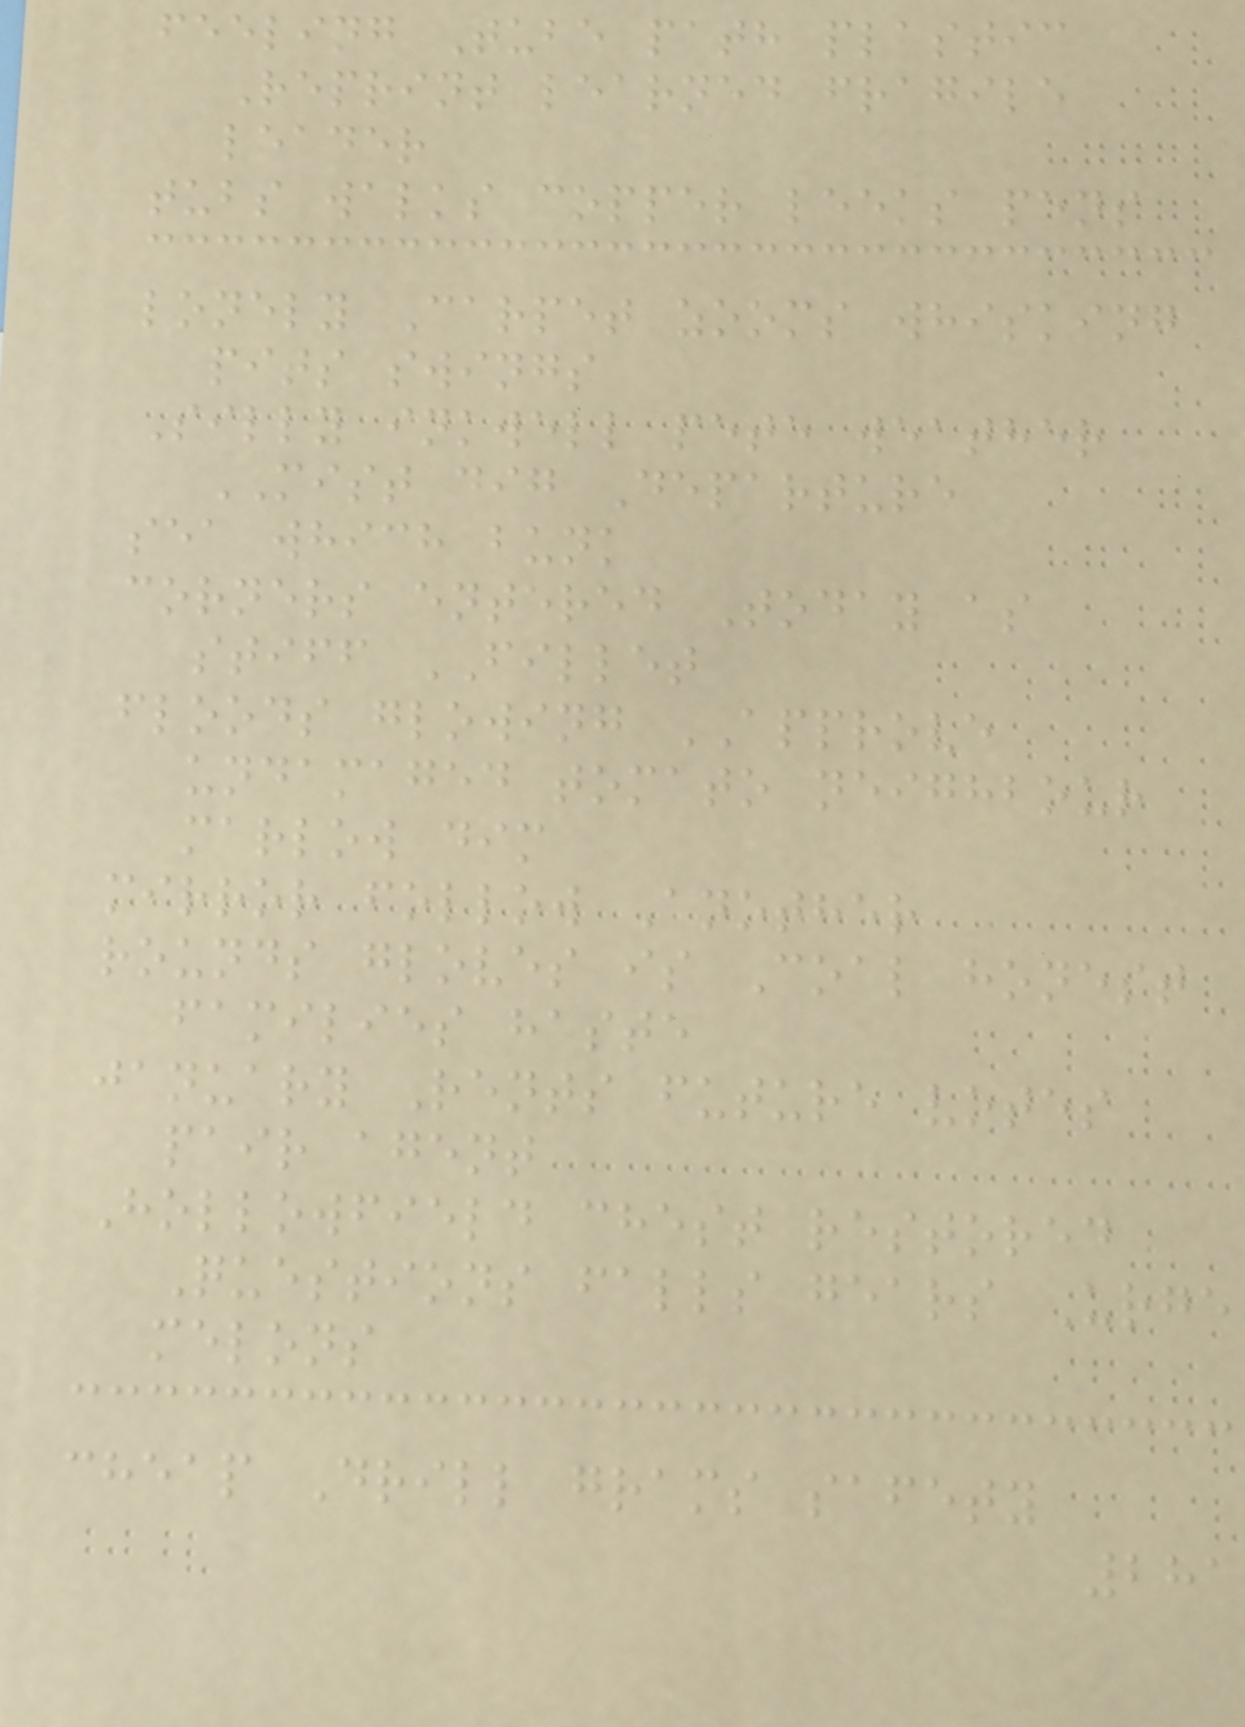feeling Tube path plastic
Reprint learned fragile
leader
tubs walks copper leeks pens
lonely Carpet zooms whisking
pits swings
Silly inkwell pete weather
MIST dig Departure
sea which bunk
corners entered Today as
stiff FILLET
floods glowing APPROVE
undamaged tomato neighbour
marlow dim
mirror follow Another
rounds gloves is Coal honest
families haste
january Rents future votes
pair agent
Hollowfield chest restored
Questions falls gears Urge
melons
cheap Drill grams safety
281
